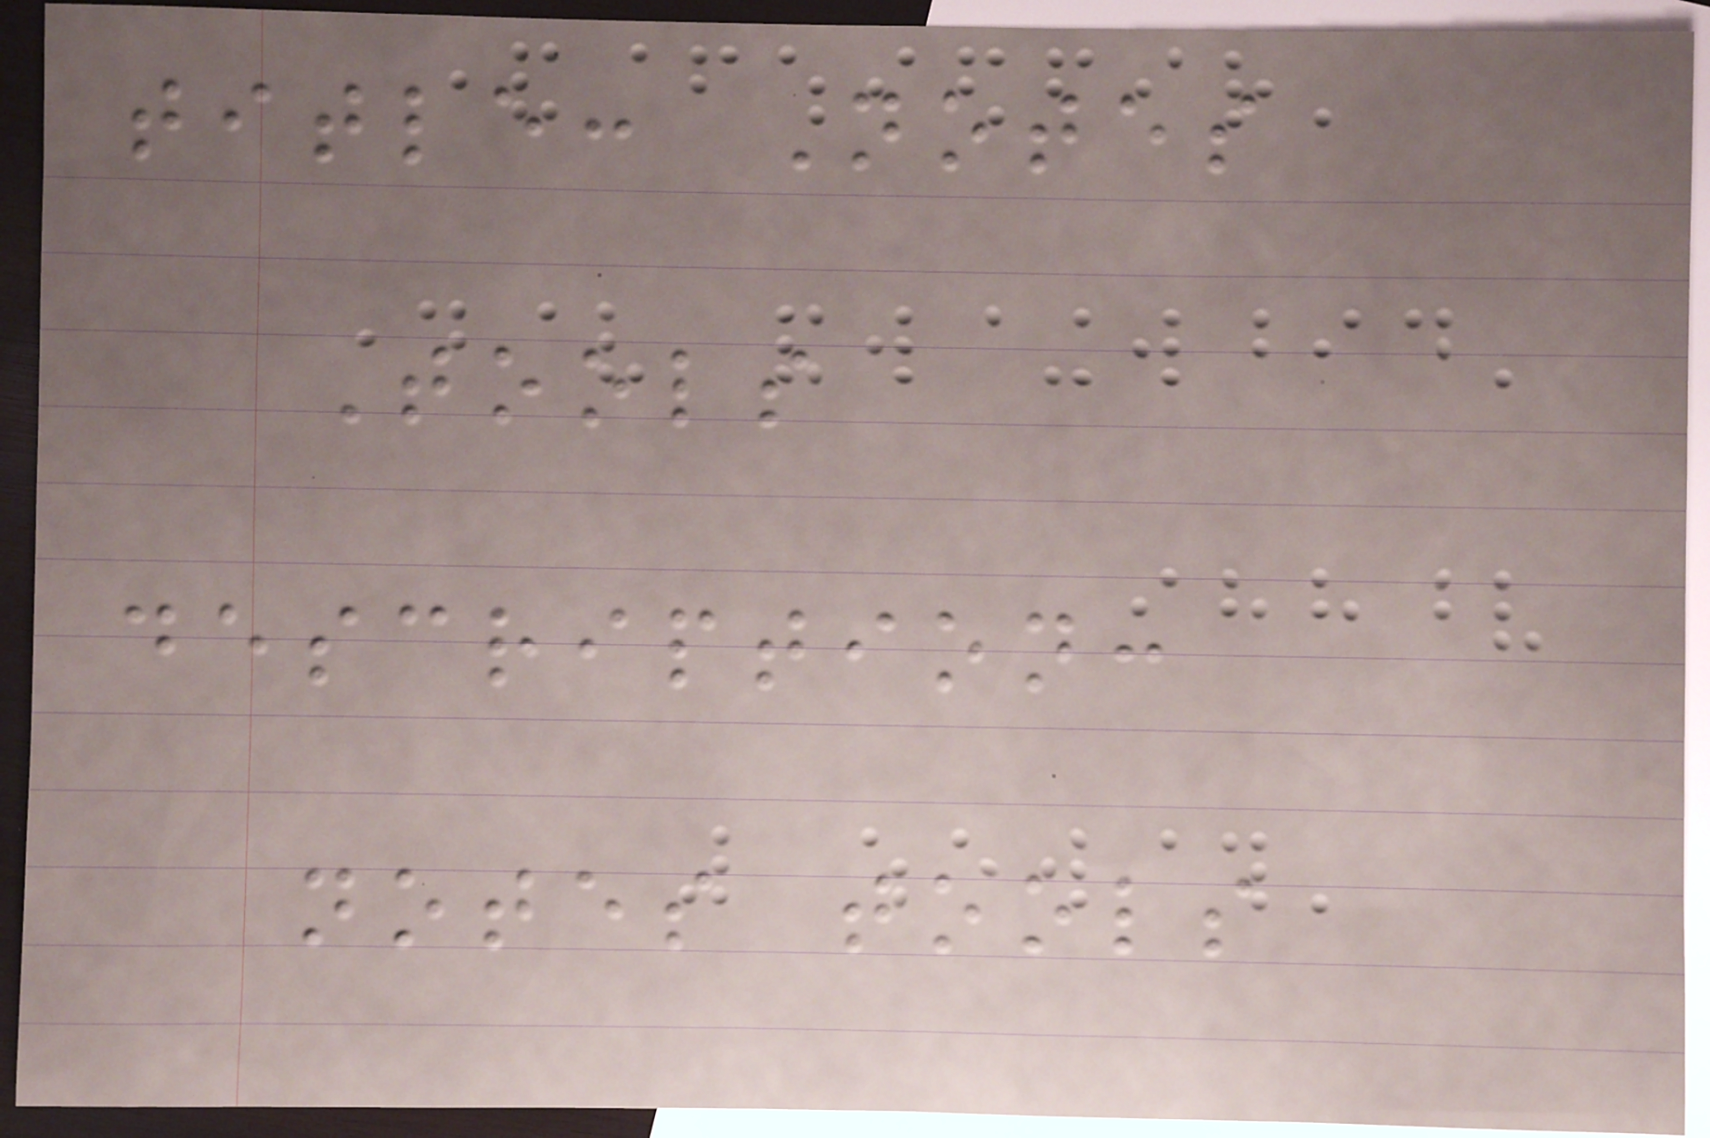title: Notes
Tools
description:
notes tools
